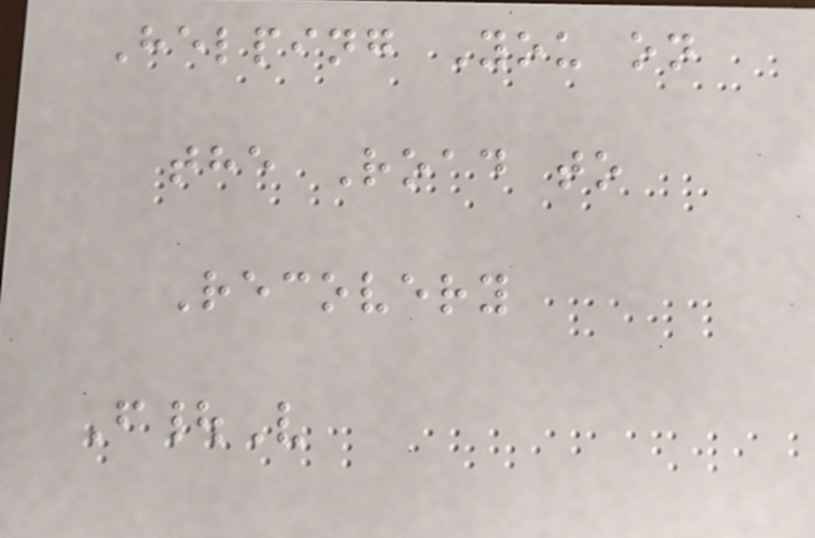Helping You on
the Road to
Recovery
F|V
